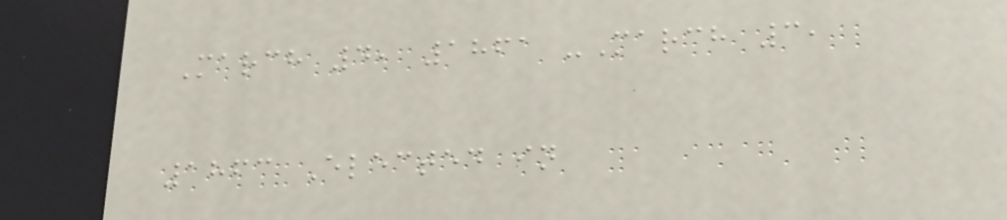March 4, 1861 -March 3,
1863 Elected in
